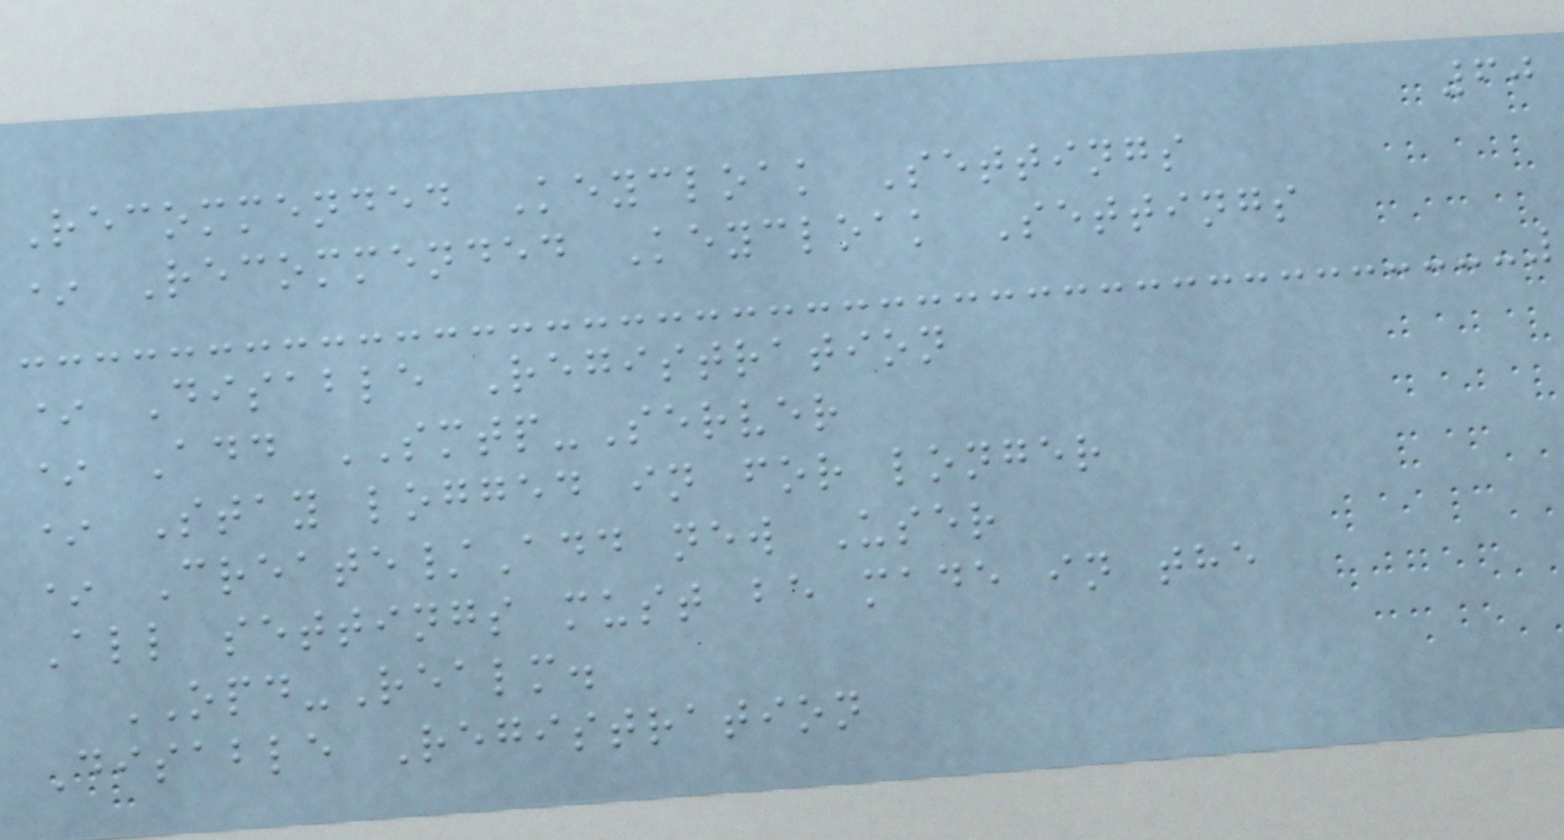60
Recommended Keycloak Settings
* Recommended Keycloak Settings
* Disable Registration
* Add SMTP-Server
* Stay logged in for longer
* Create/Add new User
All settings must be made in the
OPD-Realm.
Disable Registration
